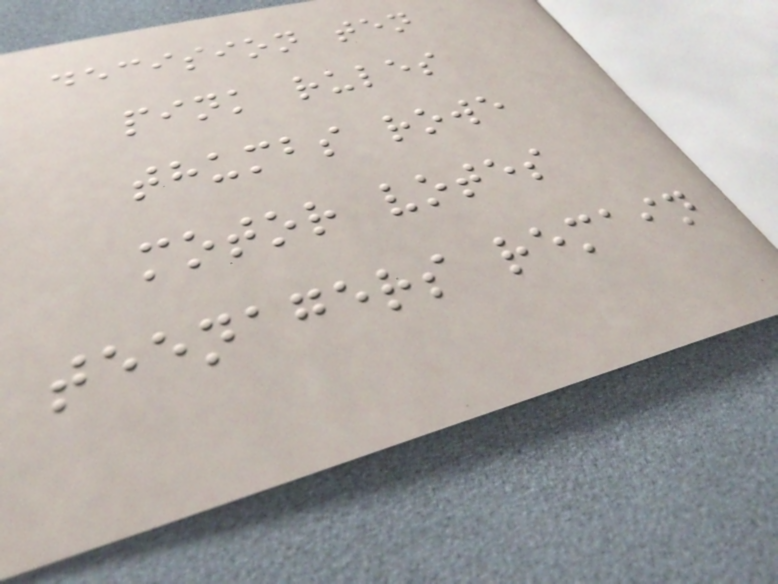decision ten
pink rules
thumbs rowe
motor votes
teenagers remain
